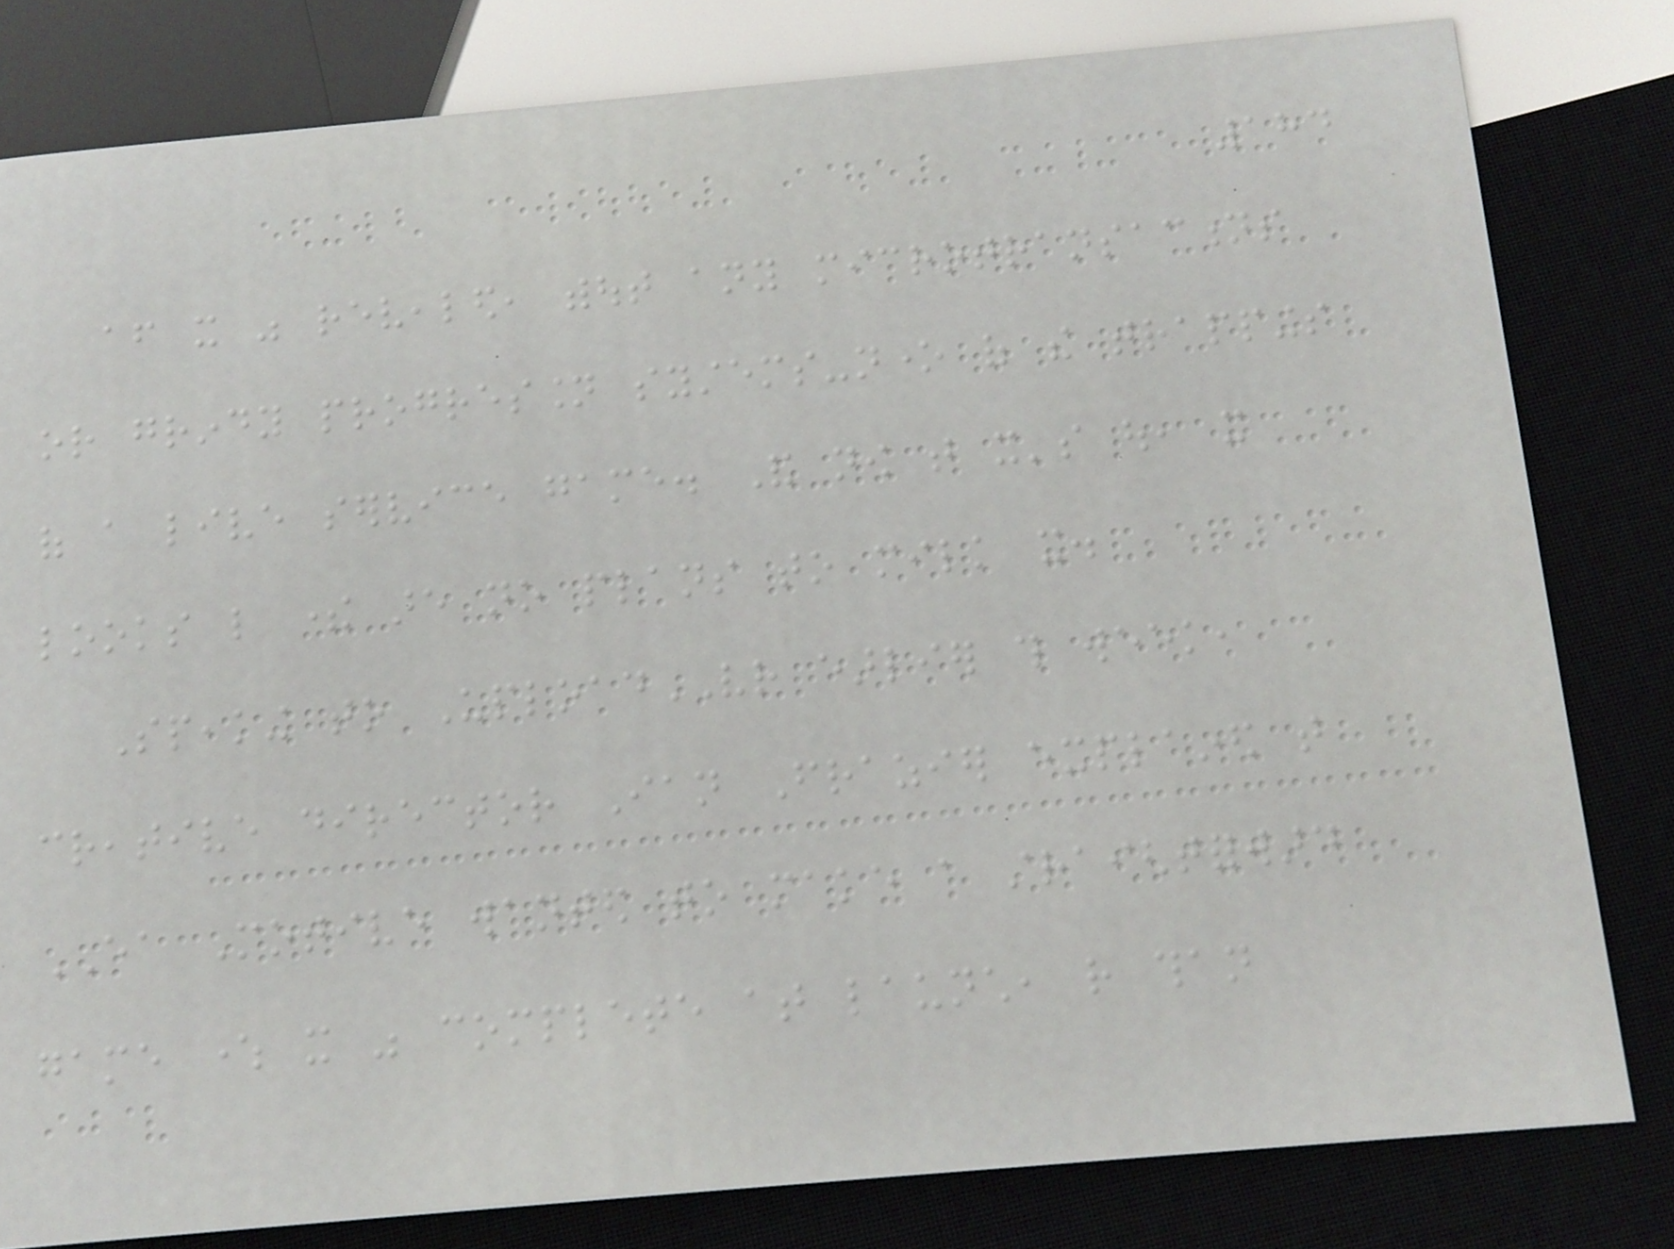184
after it was revealed, without any microtransactions
or grindy progression systems-none of the trappings
of a live service game. And now that it's out, it
looks like there are no plans to milk it.
Speaking to UploadVR earlier this week,
creative director Ian Frazier explained that
EA Motive wanted to make a straightforward
game where it was complete at launch, rather than
